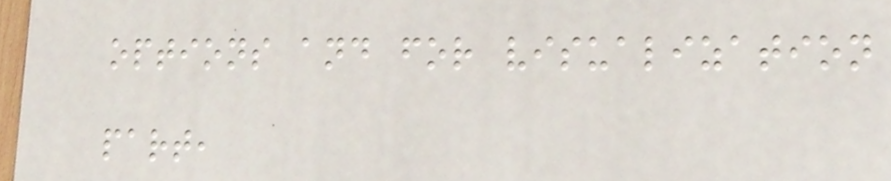options and for visualization
part,
